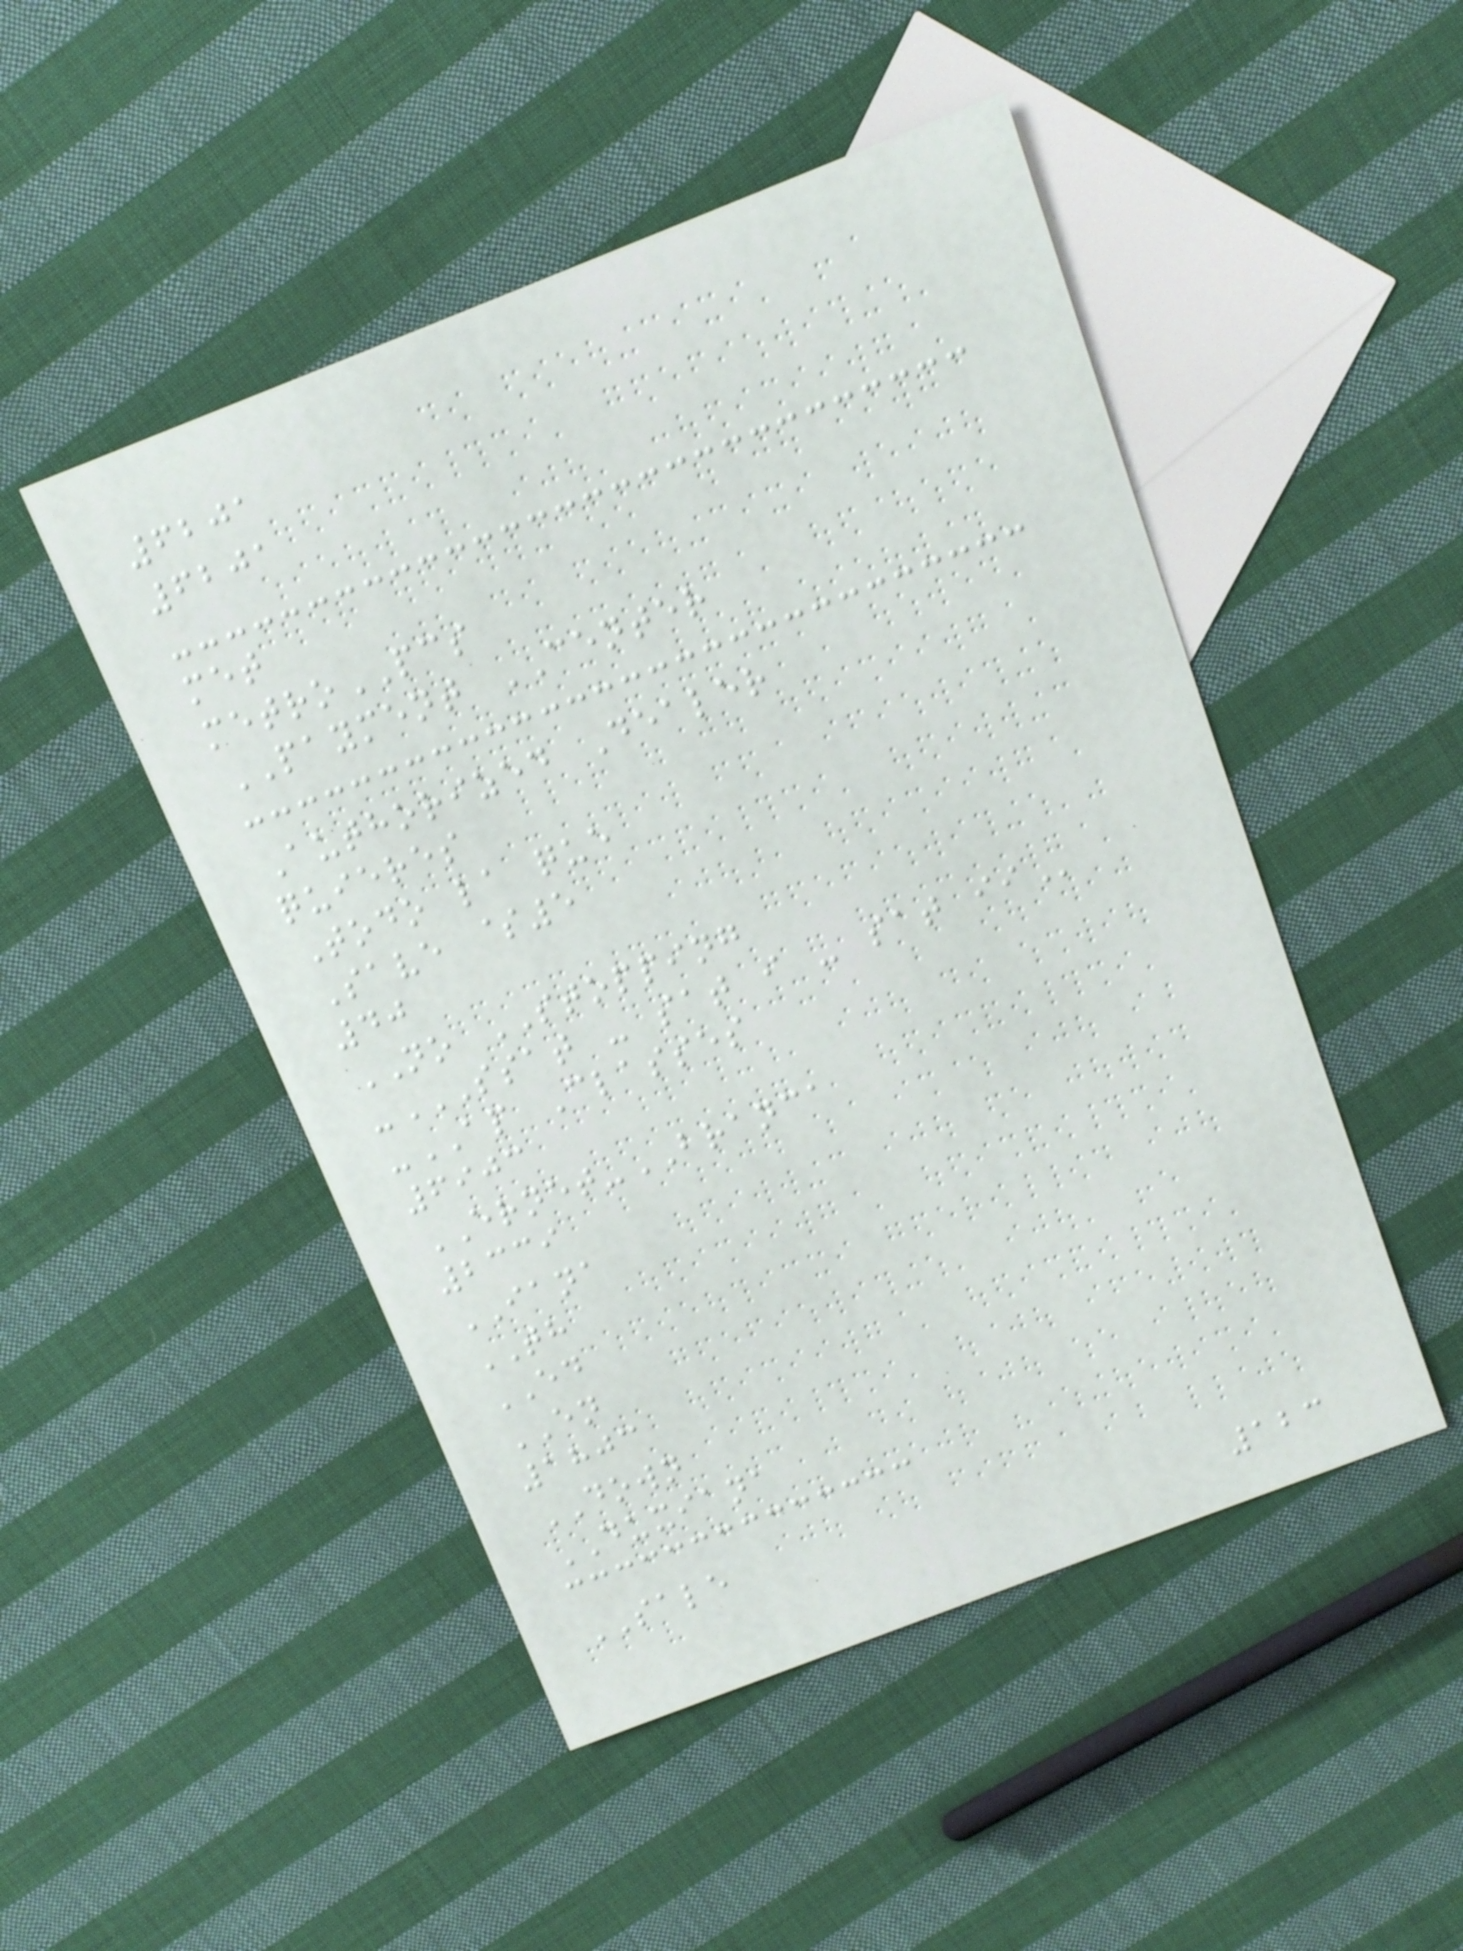6201
6201
met
metroPCS
PAYMENT CENTER
Authorized Dealer
quieres
Todo la que
Save $5
40
NO STOPPING
-SSAT - SAT I - SAT II
-AP Classes
6903
ERNET-BRANCA
2339
IANA
TH
ED
EN
1803
DOWN
DUXIANA
SALE
123
